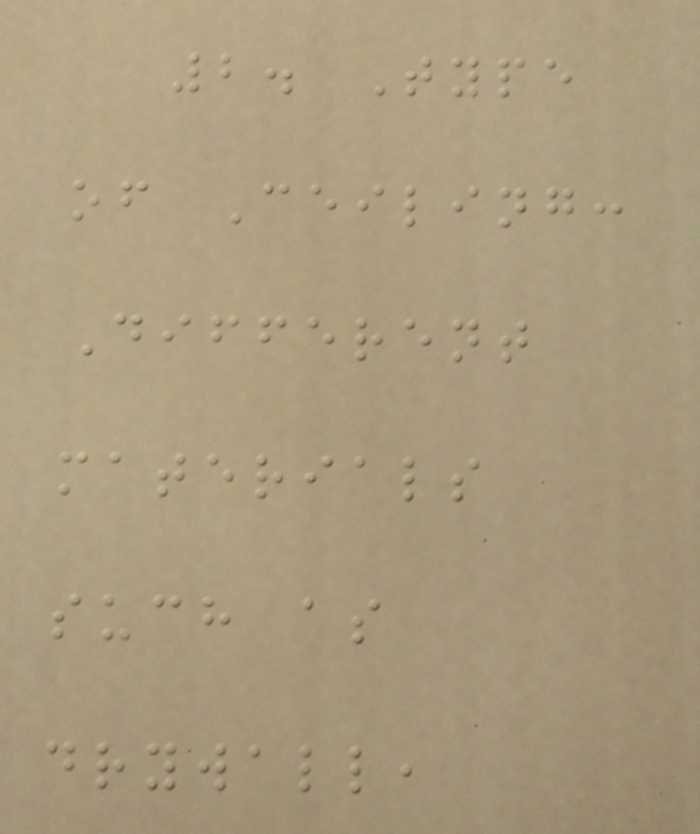2. Type
of Ceiling:
Different
materials
such as
drywall,
